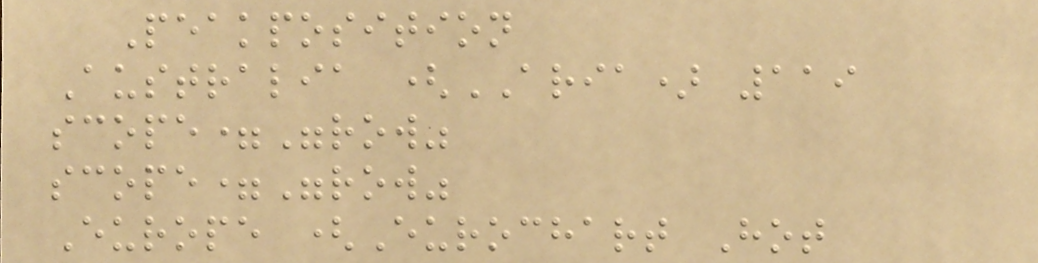Peakposition
Australia (ARIA) 119
scope="row"
scope="row"
Europe (Eurochart Hot
